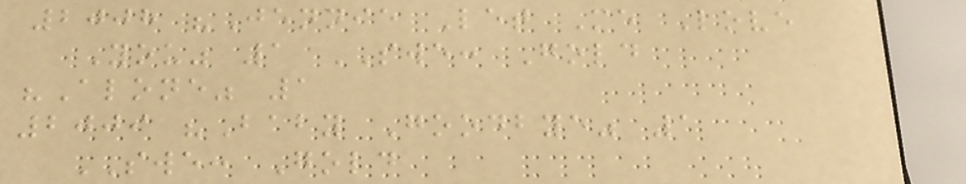2008 "Jennie Let Me Love
You" 1 SWE: Gold
"Alone" 1
2009 "Baby Goodbye" 1
SWE: Gold
